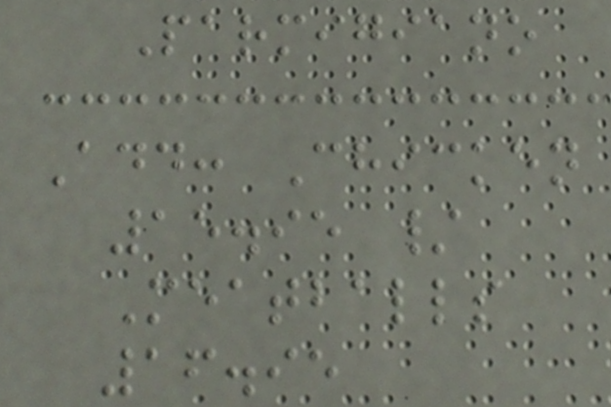Parmigiano
Add: Chicken
15.95 /
Meatballs
16.95
